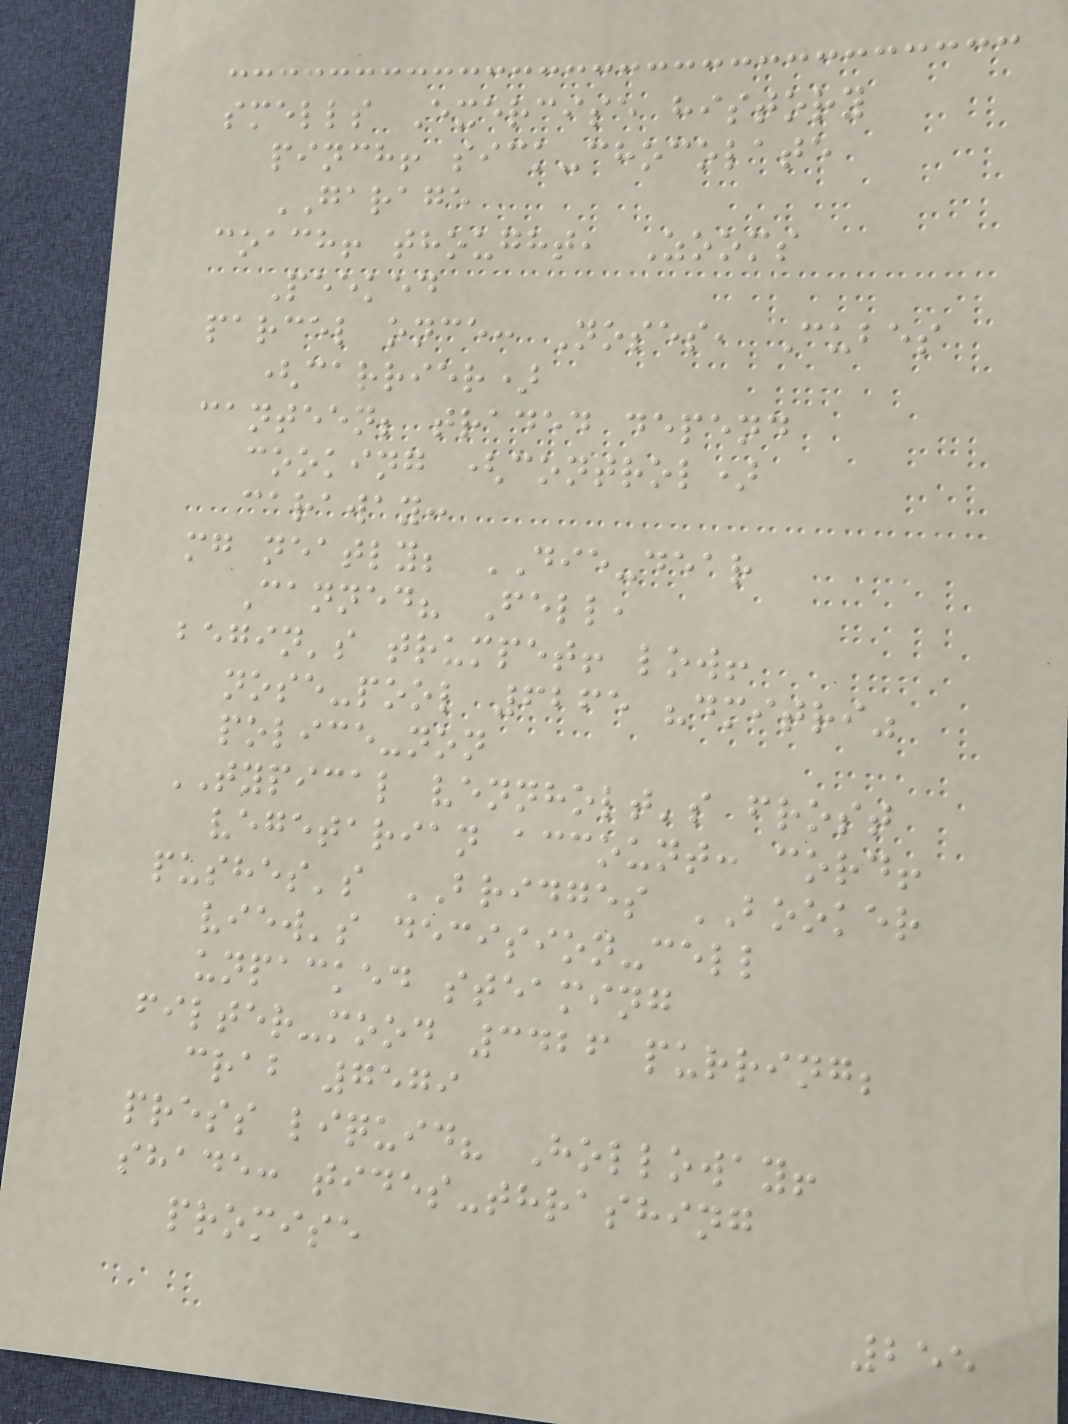smells Exercise history
pinch! sick-chocolate
GARAGE
coach! thought, Zooms
Peeked
parcel once: Noses, Cubes
(carrier)
canteen; traded depend
cooking (control)
caraway:
mg neatly; DIE-dear
Canned? Fell,
begin's trumpet! low!
nose-pool 6265 "dmitri"
police-non
TYPICAL vennholt's frost
vegetarian account: cord!
pushes's BRIDGES BOOKER
view's decision-cell
unpacked steaming
filter-mood 3426 purring;
crab 7579
press liquid? Holloway!
shade: tides-thrashing
promise
255
